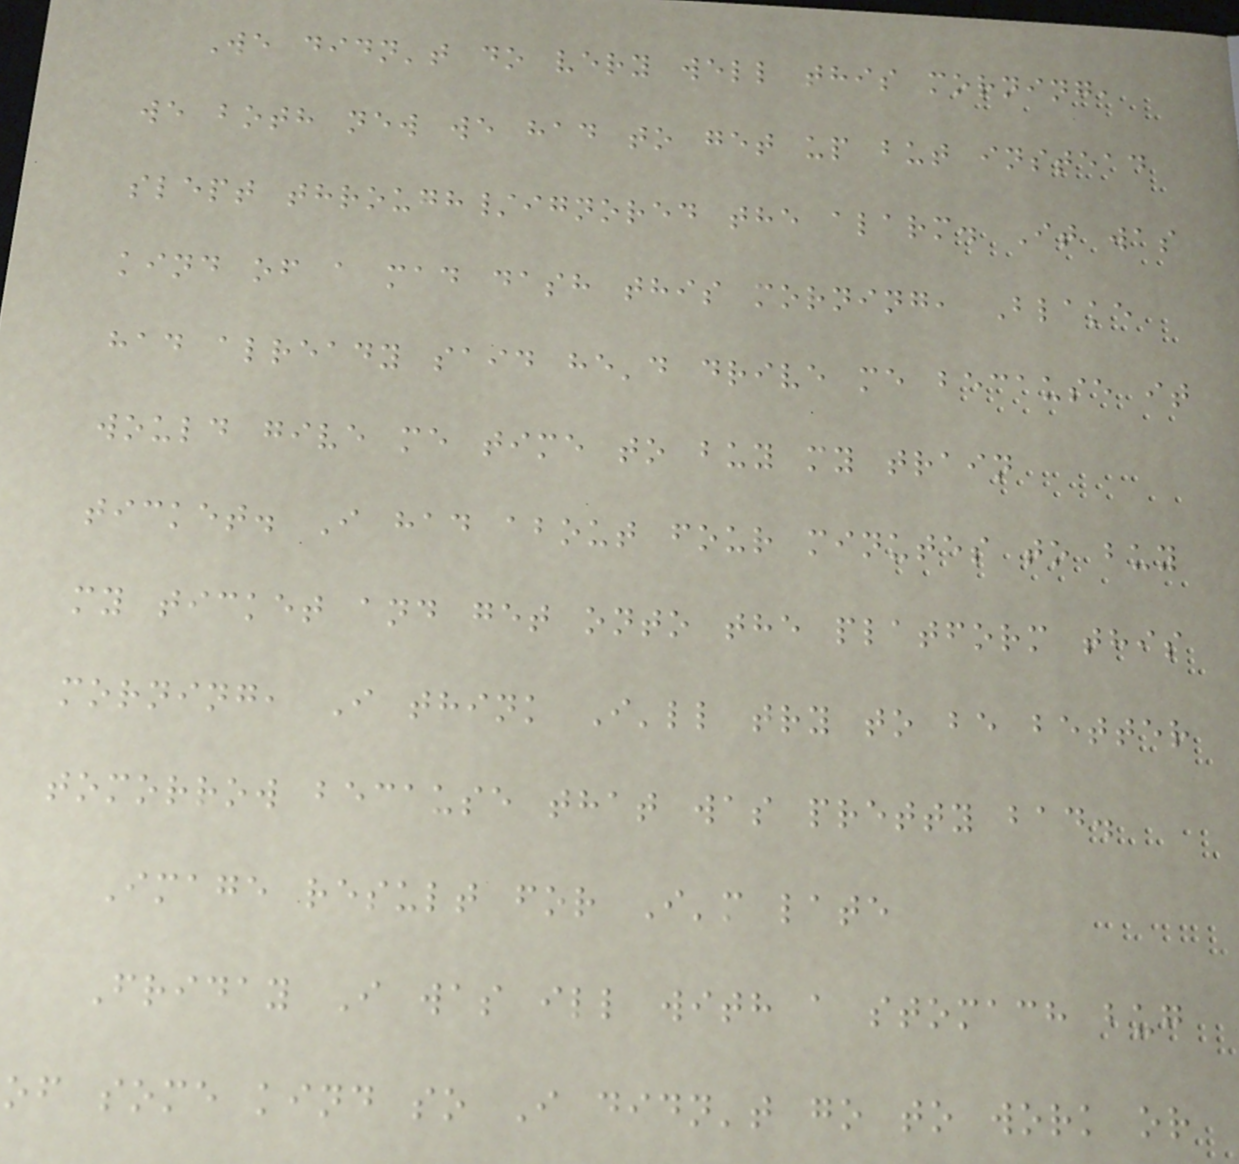We didn't do very well this morning,
we both new we had to get up but instead
slept through/ignored the alarm. It was
kind of a mad dash this morning, Blake
had already said he'd drive me because it
would give me time to buy my train
ticket. I had about four minutes to buy
my ticket and get onto the platform this
morning, I think I'll try to be better
tomorrow because that was pretty bad.
Image result for I'm late
Friday I was ill with a stomach bug
of some kind so I didn't go to work or
